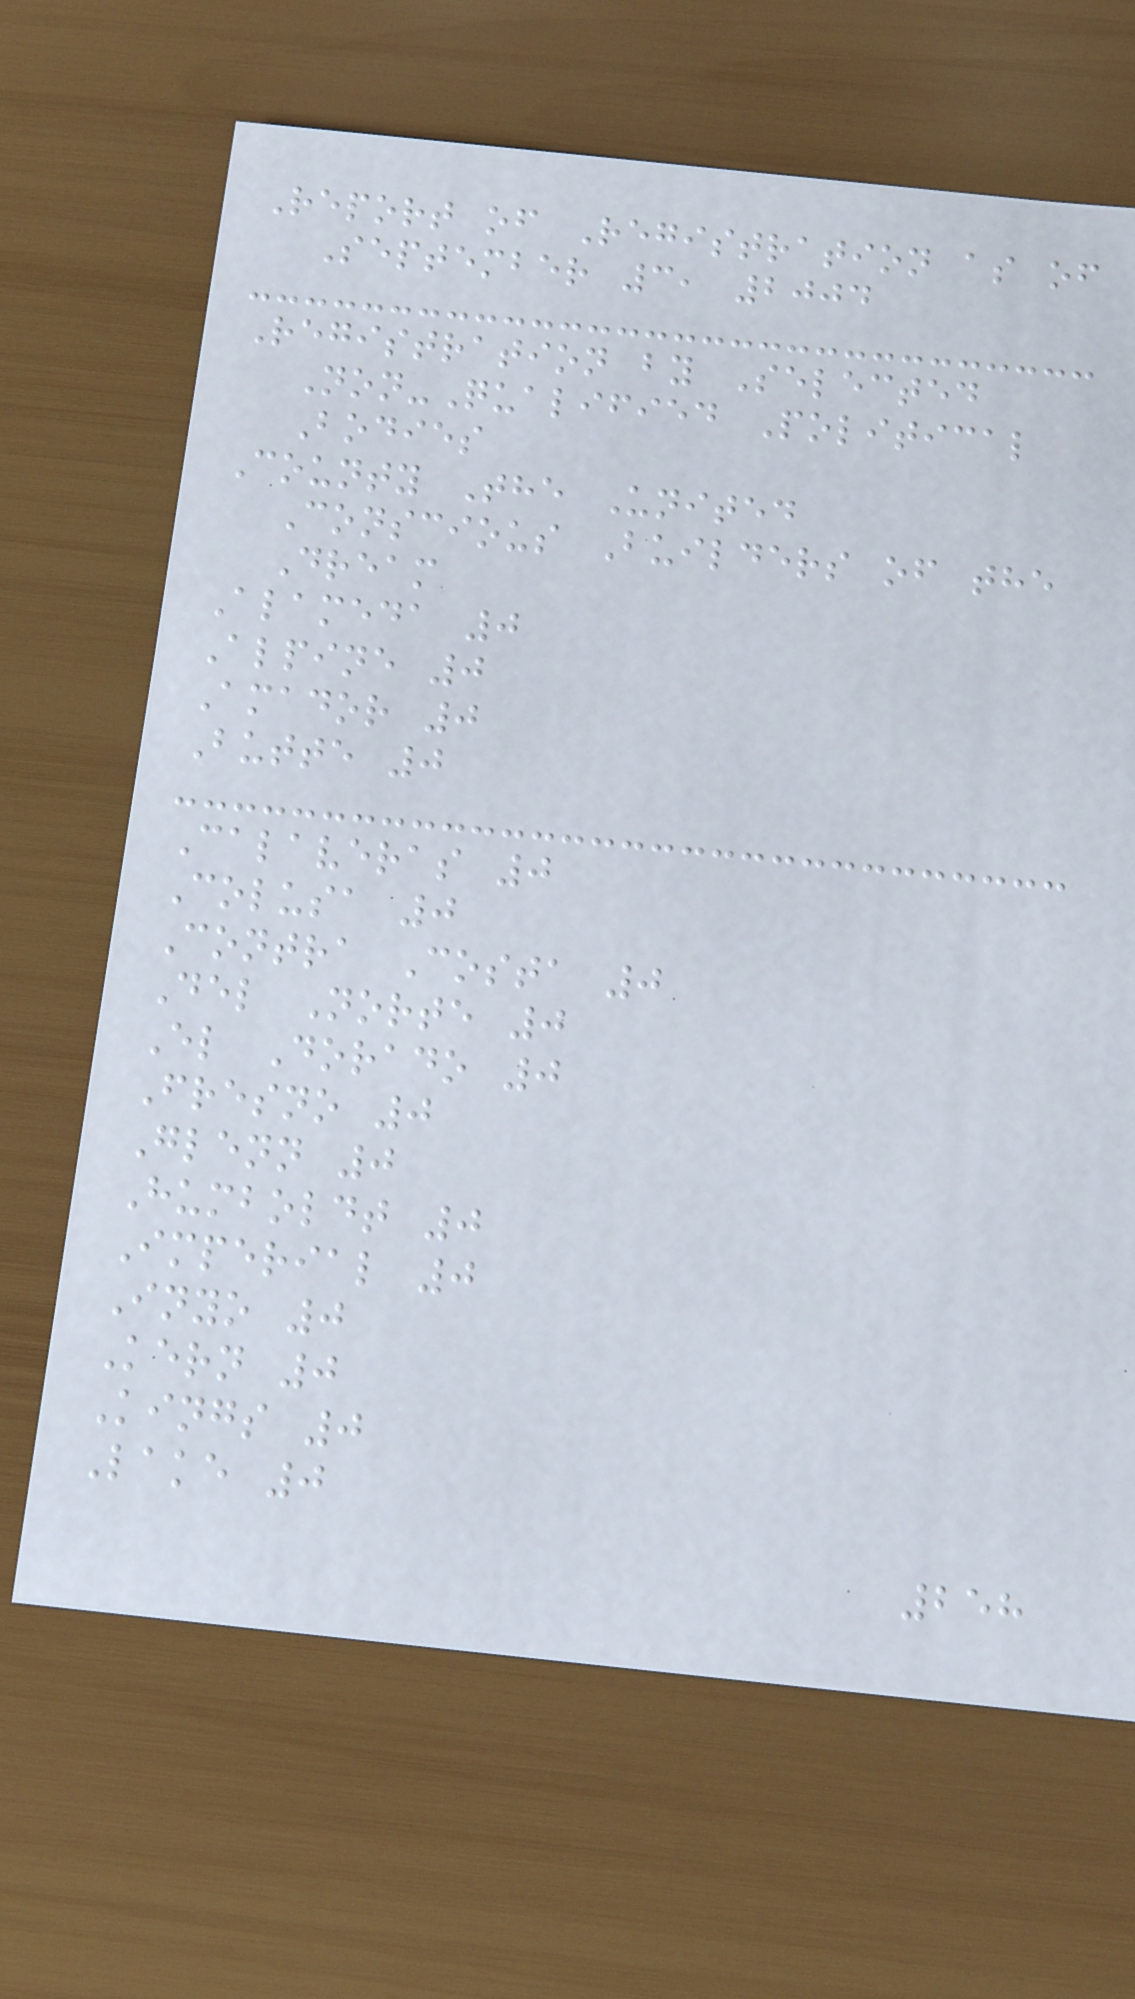Report of Registration as of
September 3, 2004
Registration by Selected
Non-Qualified Political
Bodies
County The United
Conscious Builders of the
Dream
Alameda 0
Alpine 0
Amador 0
Butte 0
Calaveras 0
Colusa 0
Contra Costa 0
Del Norte 0
El Dorado 0
Fresno 0
Glenn 0
Humboldt 0
Imperial 0
Inyo 0
Kern 0
Kings 0
Lake 0
258
